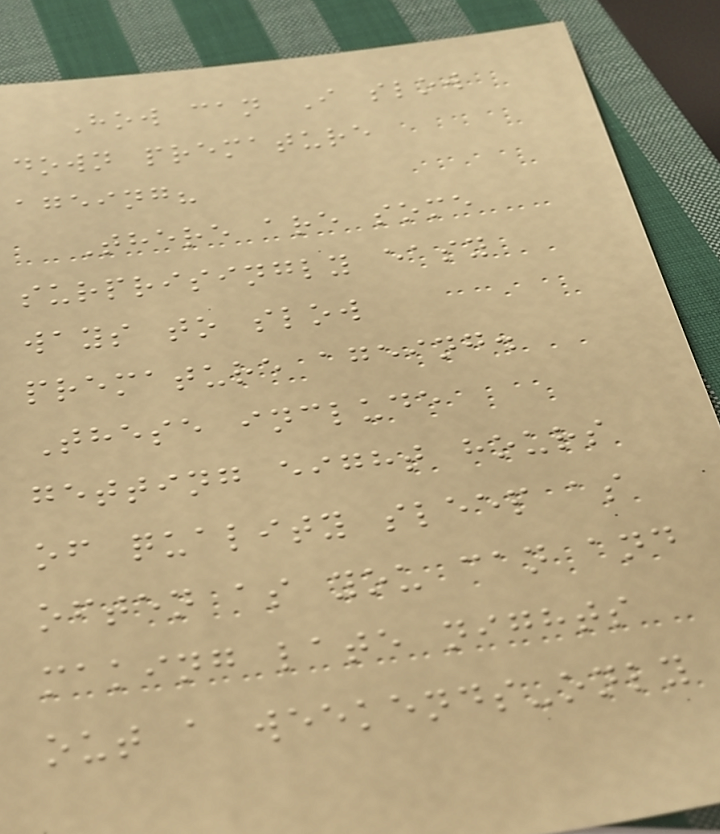How can I slow
down premature
ageing?
There are some
surprisingly easy
ways to slow
premature ageing.
These include
getting eight hours
of quality sleep as
often as you can and
making late nights
out a weekends-only
